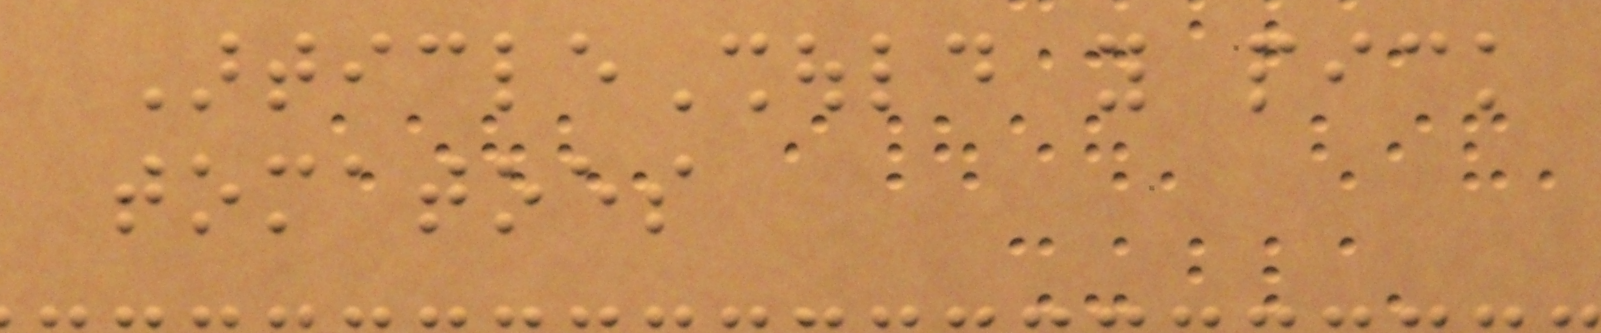ArticleShould you pick
tomatoes
